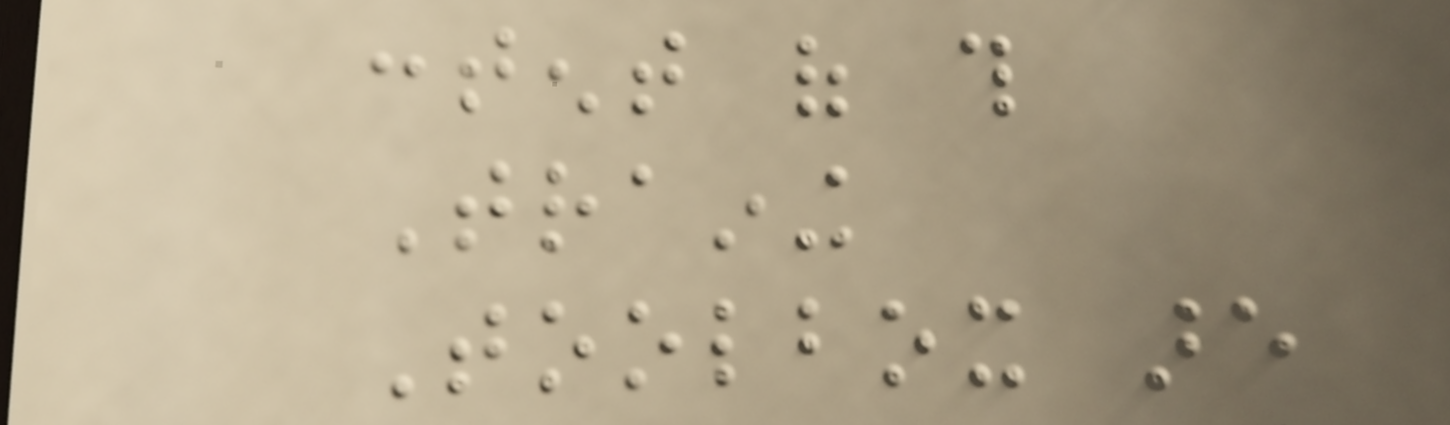content of this
Training
Toolbox are
